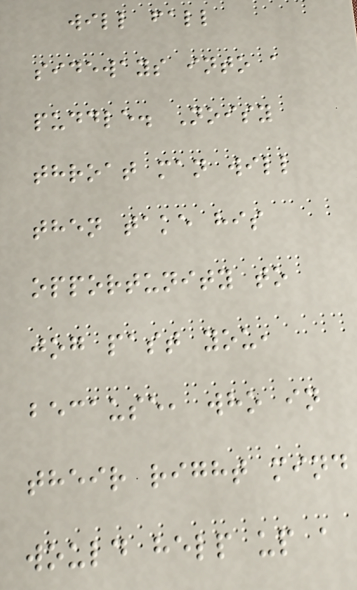will fall
sideways into a
puddle. Noisy
throat man will
then take his
opportunity to
jog past you,
because, who in
their right mind
would help up a
